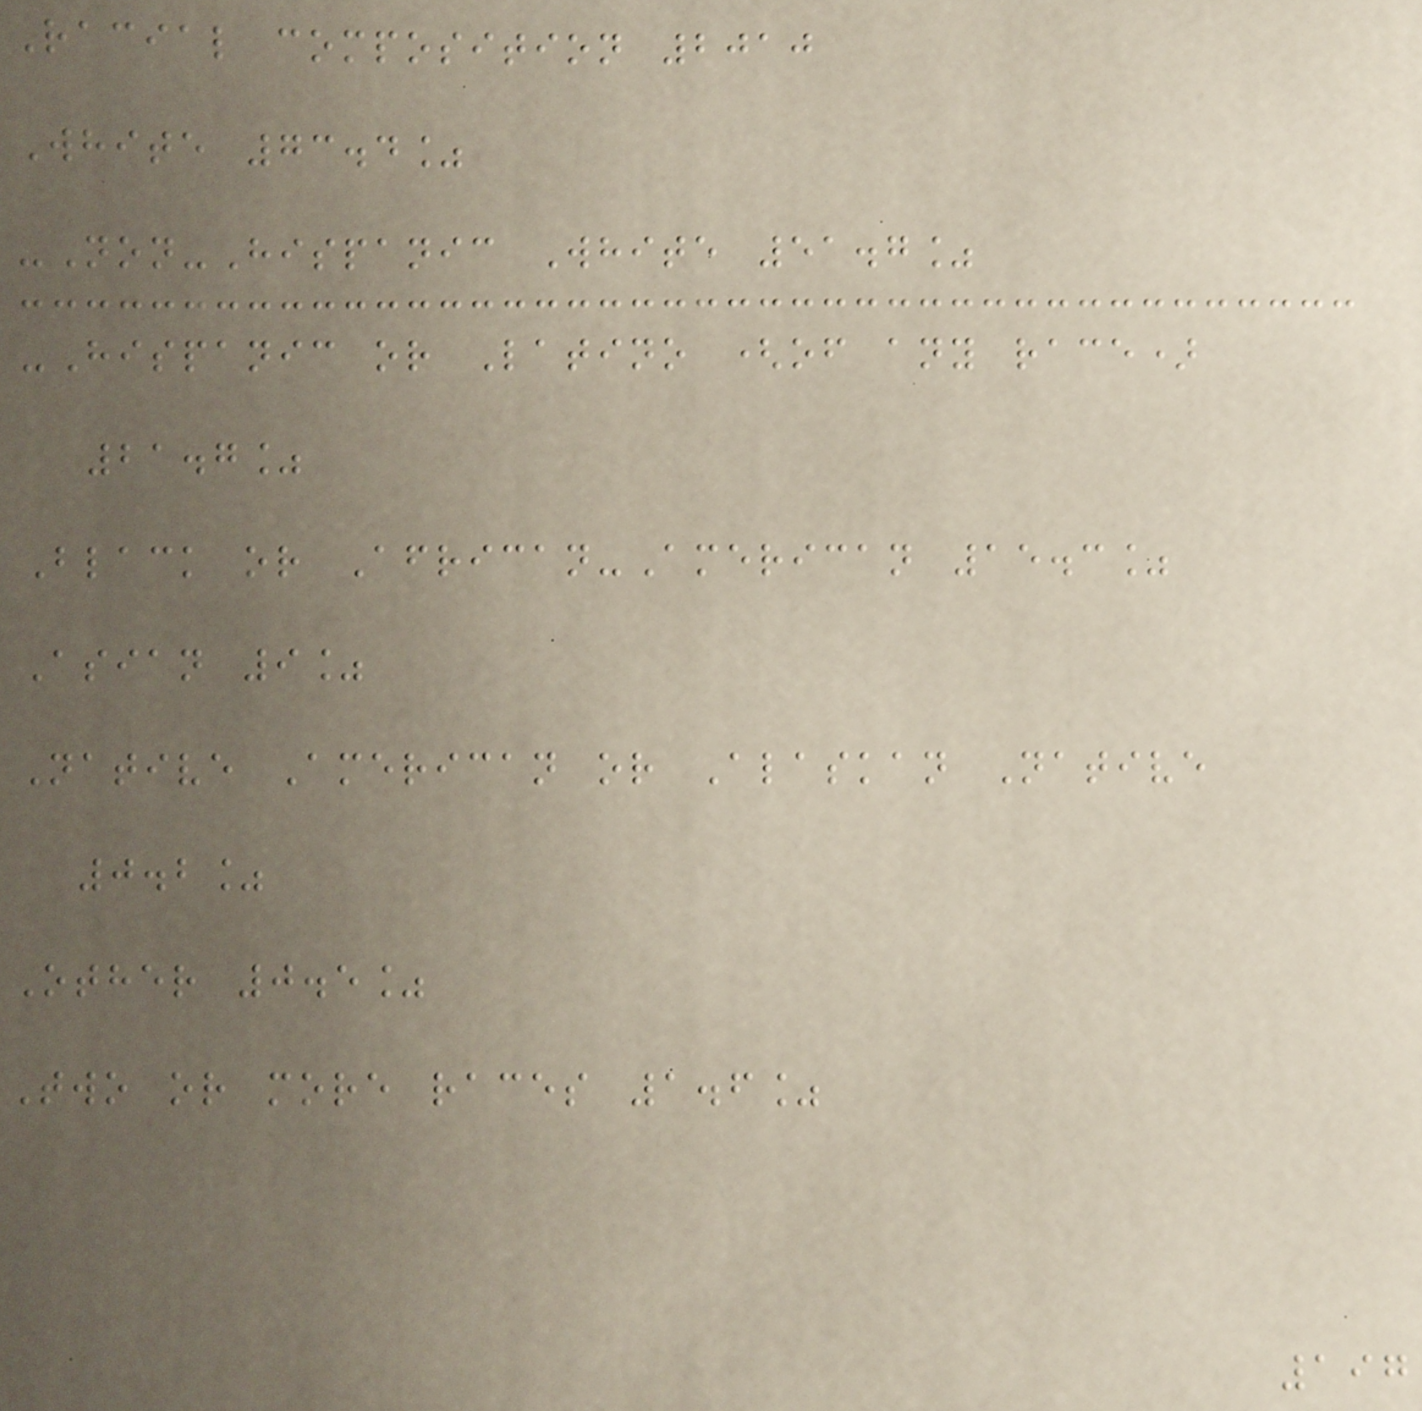Racial composition 2010
White 73.4%
-Non-Hispanic White 51.7%
-Hispanic or Latino (of any race)
21.7%
Black or African-American 15.3%
Asian 9%
Native American or Alaskan Native
0.2%
Other 0.5%
Two or more races 1.6%
197
